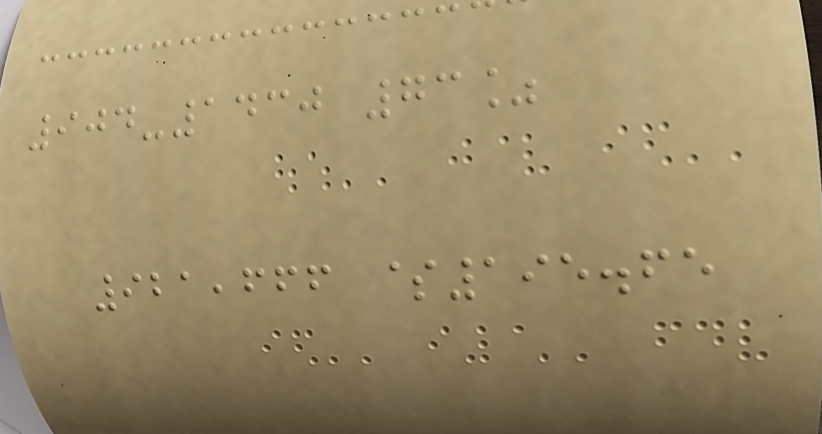904-1430 73%
921,666 $195.65
